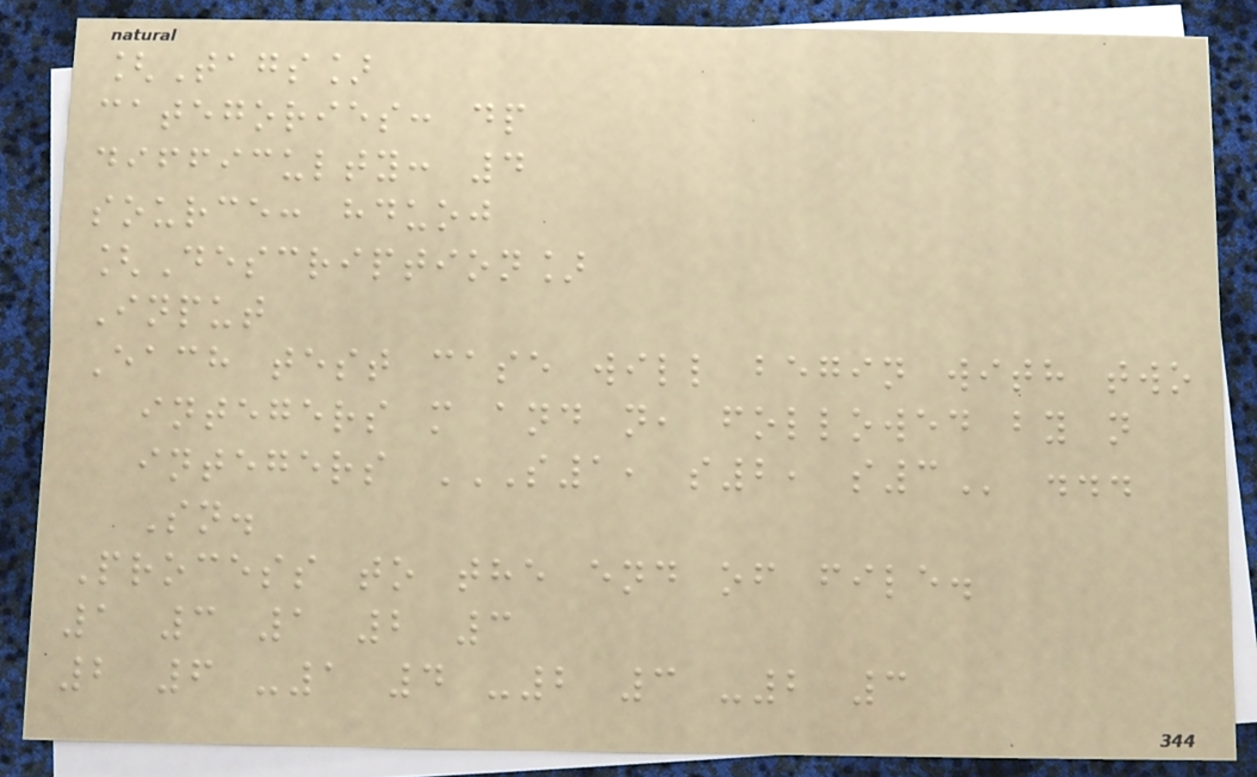[Tags]
categories: dp
difficulty: 4
source: hduoj
[Description]
Input
Each test case will begin with two
integers m and n, followed by n
integers S1, S2, S3 ...
Sn.
Process to the end of file.
1 3 1 2 3
2 6 -1 4 -2 3 -2 3
